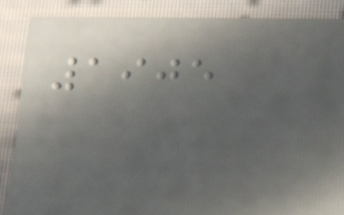1905
